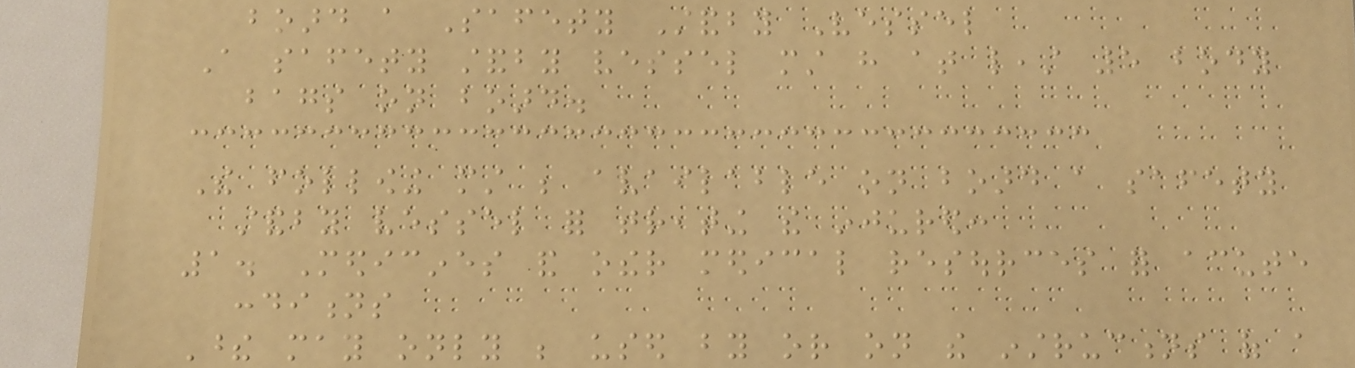board a Safety Standby Vessel
A safety standby vessel must have at least 5 body
bags on board.
The following must be available on board a safety
standby vessel for treating the injured:
1. Medicines and other medical resources for acute
conditions
These may only be used by or on the instructions of a
